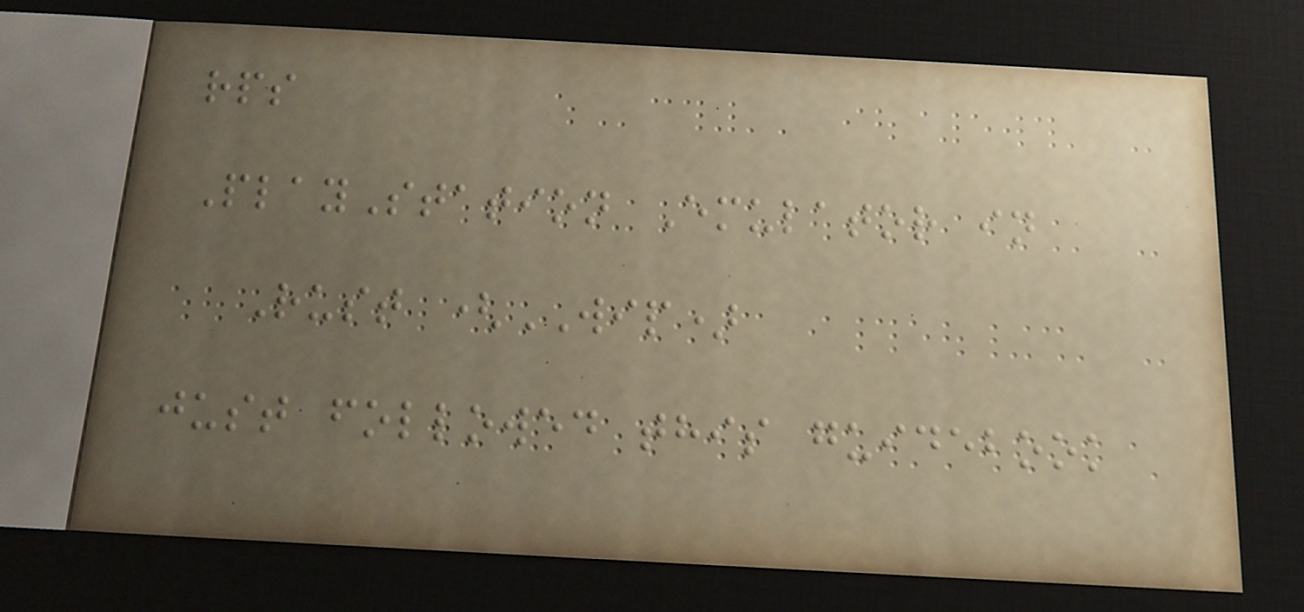rps
PlayStation Emulator in
Rust (WIP)
just followed this guidebook
